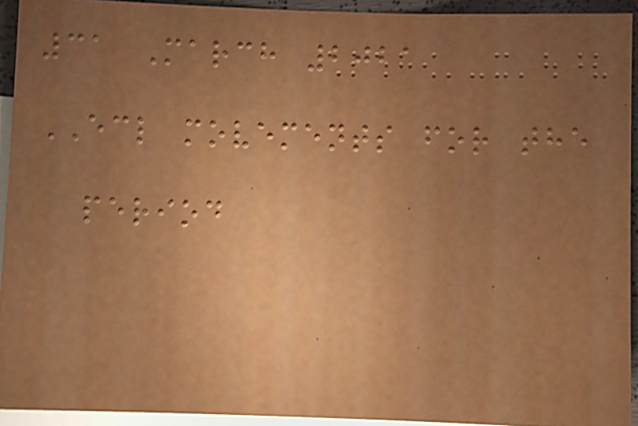31 March 2021
ECL movements for the
period
